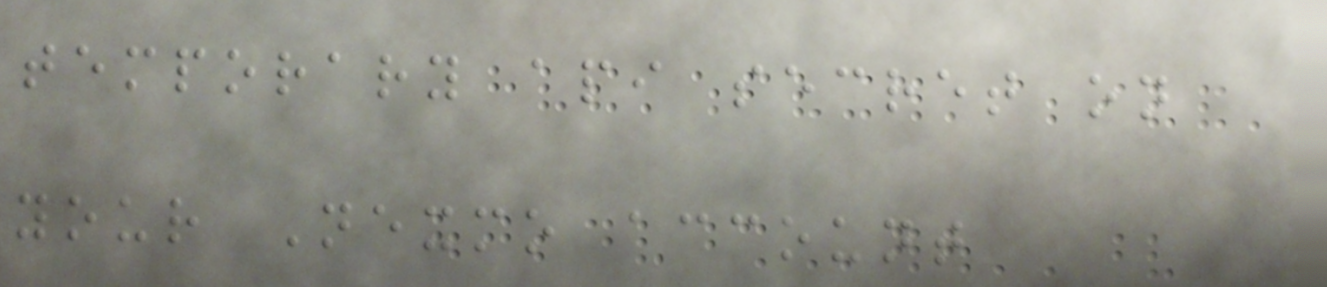temporary api secret on
your Nexmo account
